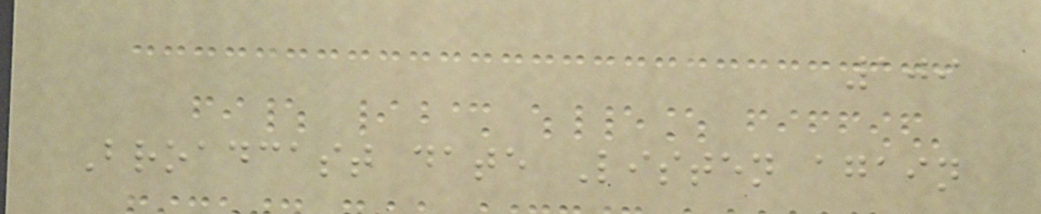109
Broadcast date Listen again
